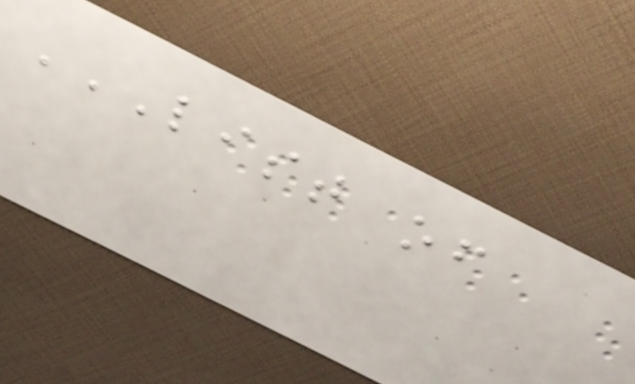LIST OF
